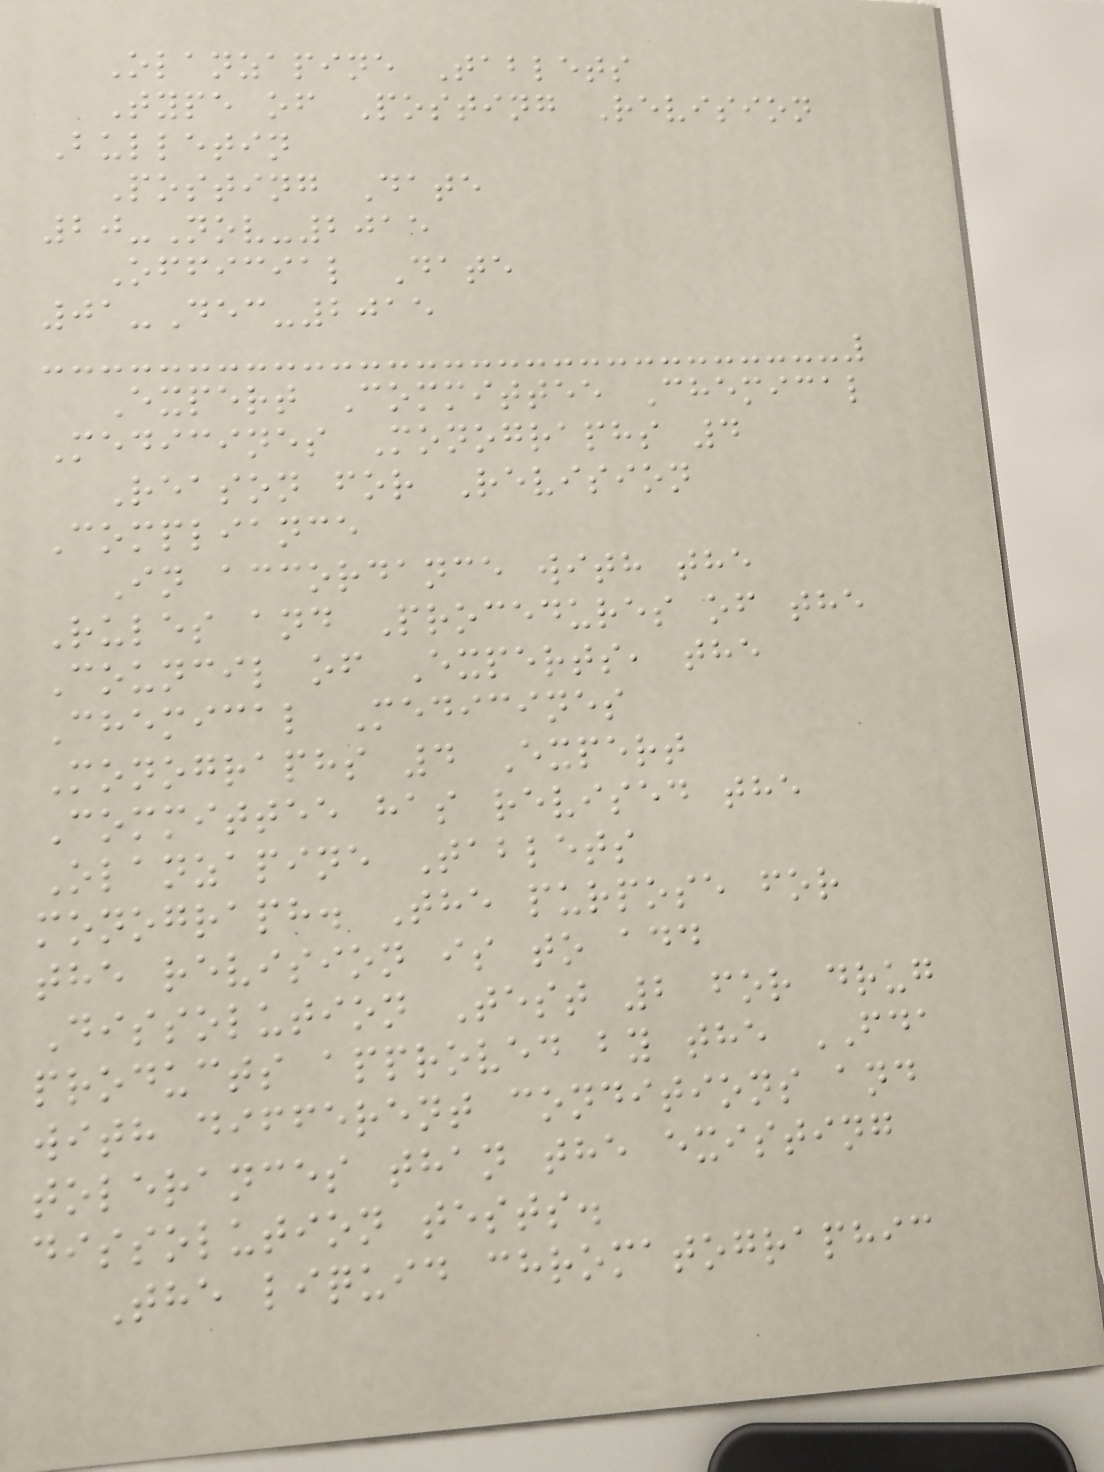Olanzapine Tablets
Type of Posting Revision
Bulletin
Posting Date
20-Nov-2015
Official Date
01-Dec-2015
Expert Committee Chemical
Medicines Monographs 4
Reason for Revision
Compliance
In accordance with the
Rules and Procedures of the
Council of Experts, the
Chemical Medicines
Monographs 4 Expert
Committee has revised the
Olanzapine Tablets
monograph. The purpose for
the revision is to add
Dissolution Test 2 for drug
products approved by the FDA
with different conditions and
tolerances than the existing
dissolution tests.
The liquid chromatographic
